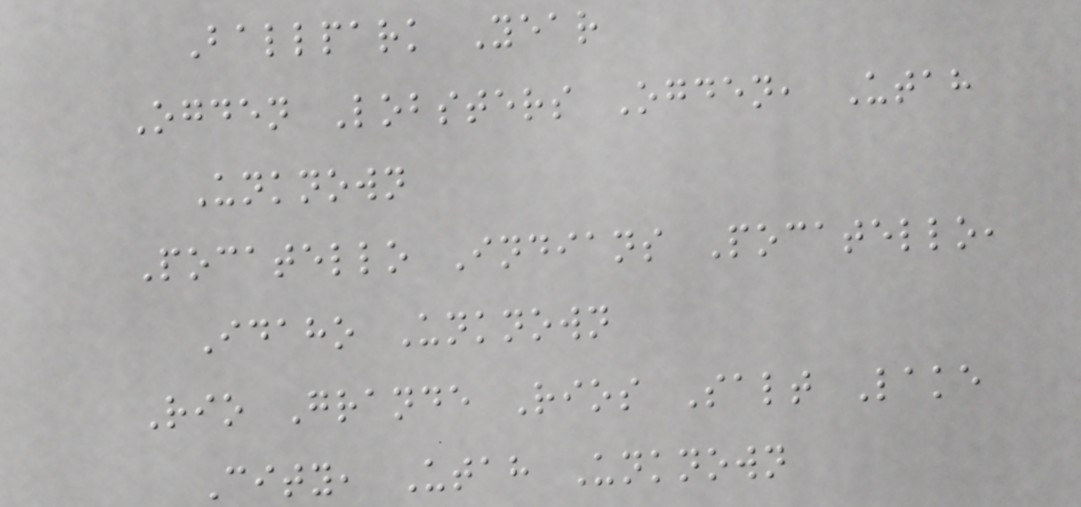Ballpark Year
Ogden Lobsters Ogden, Utah
Unknown
Pocatello Indians Pocatello,
Idaho Unknown
Rio Grande Rios Salt Lake
City, Utah Unknown
